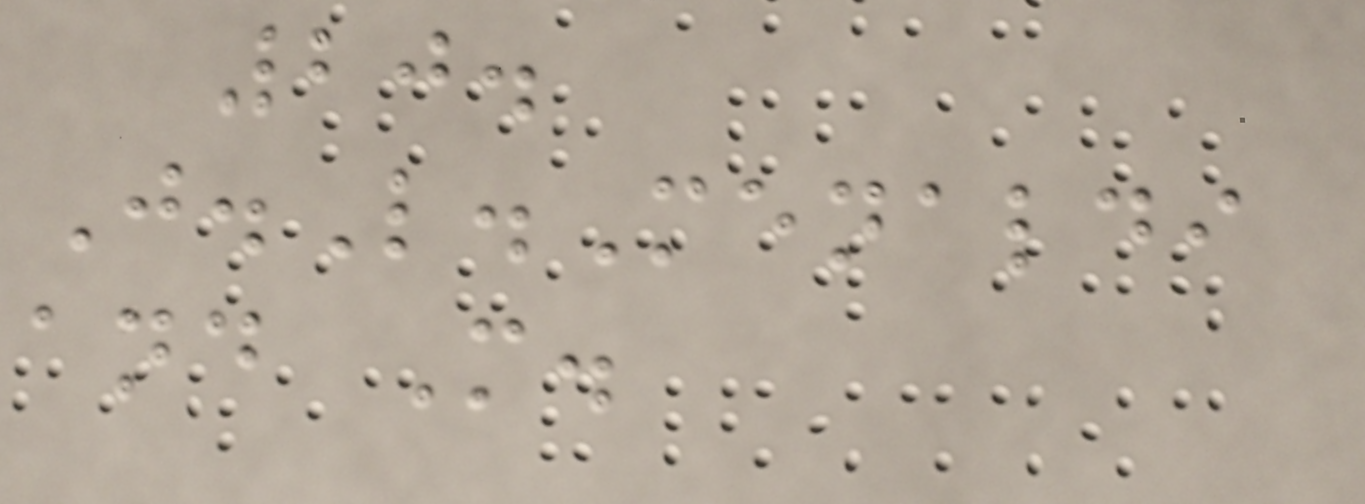20.
J.L.Menaldi
and M.
